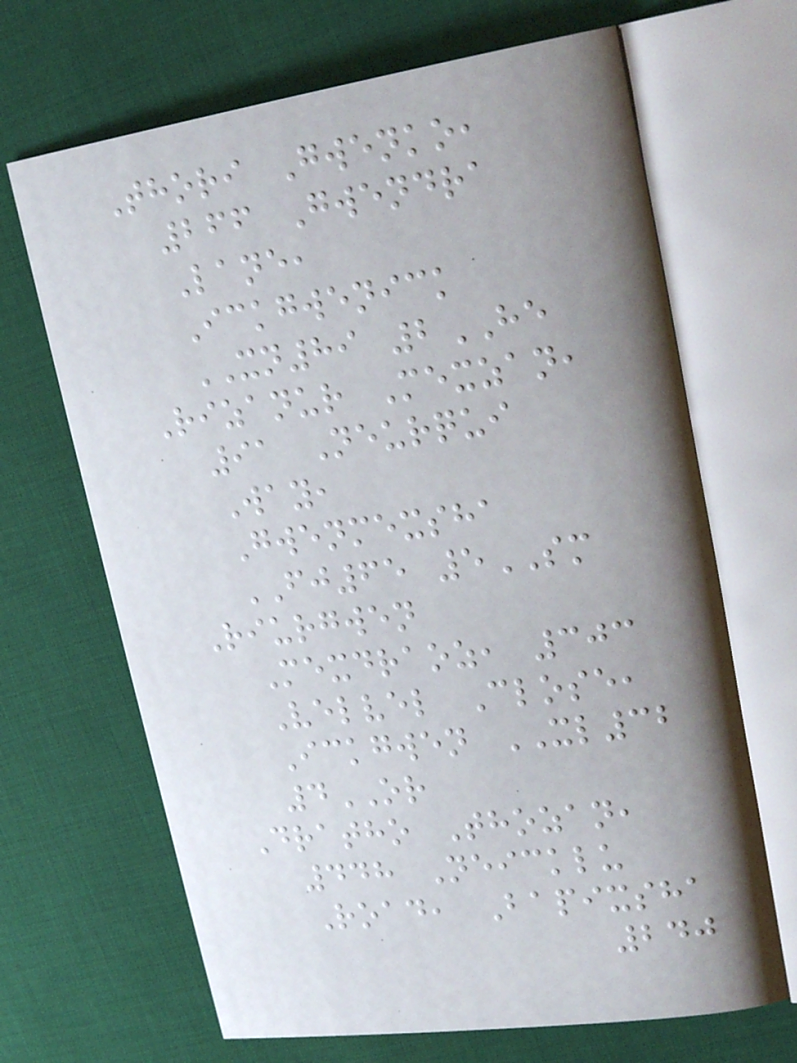Thori Gwenko,
266 Gwendra
Lane,
Ickgwenick
XN89 2HE
Rizanur Mexzan,
91 Neurqui
Way,
Gwenmexsha
FJ65 5SM
Riurgwen
Mexdraoz, 303
Velvel Close,
Ickgwen XL32
4OR
Dratho Thozan,
448 Neicklu
Road, Bapixsha
240
